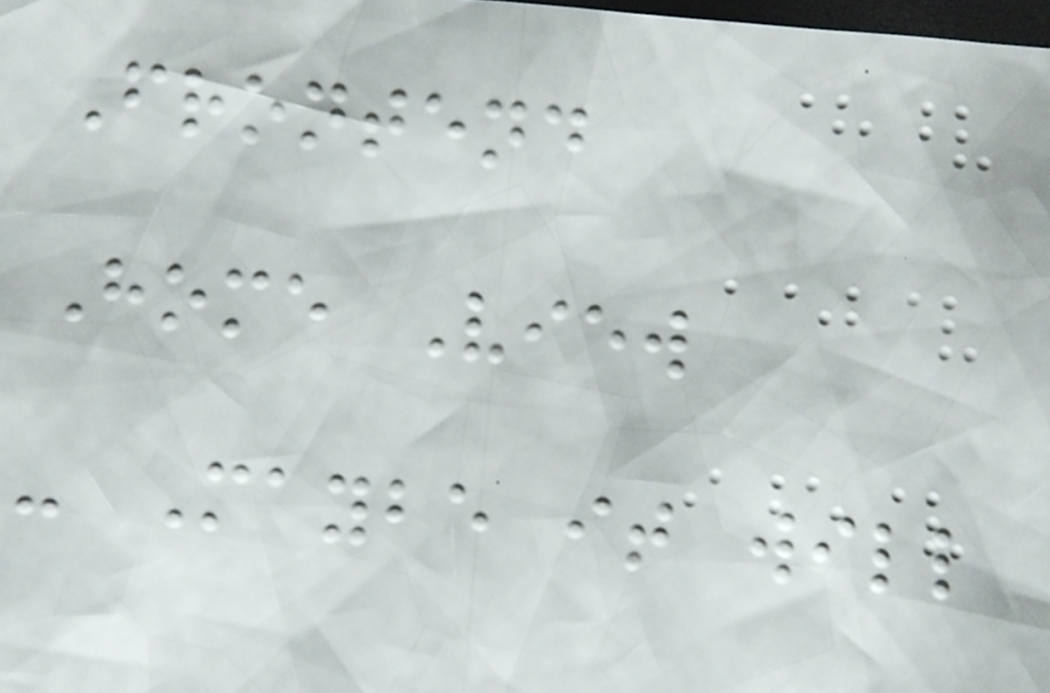Frontend
Home View
- Maybe it will
